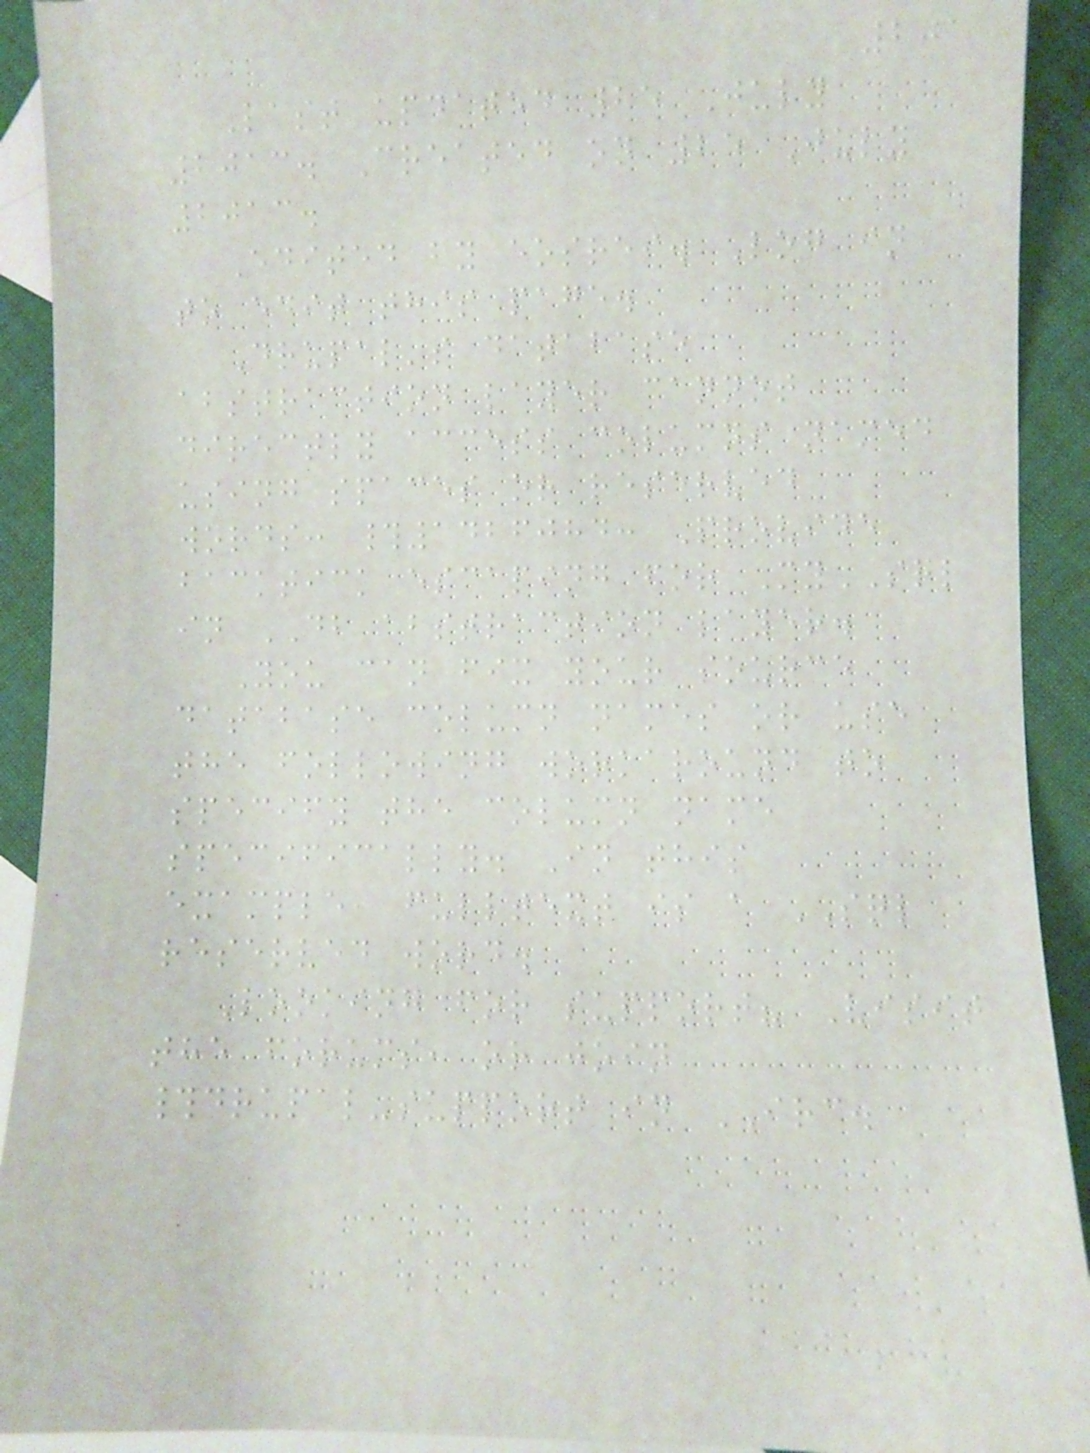201
Last updated 25 July
2013. Created on 25 July
2013.
Edited by eosrei. Log in
to edit this page.
Drupal's database
abstraction layer cannot
directly access columns named
using spaces or reserved
words: #1426084: Provide
backtick escaping for MySQL
in DB abstraction layer.
You can fix your source
database column names or use
the following workaround to
specify the column name
specifically. In this
example, fulltext is a SQL
reserved word.
Looking for support? Visit
the forums, or join
#drupal-support in IRC.
